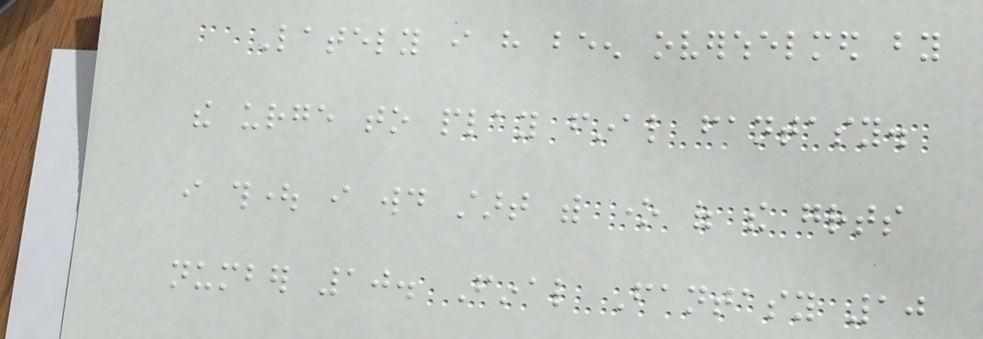Lately i have been overwhelmed by
the urge to play final fantasy.
i thought i would start with one of the greats
number 10. Final Fantasy 10
